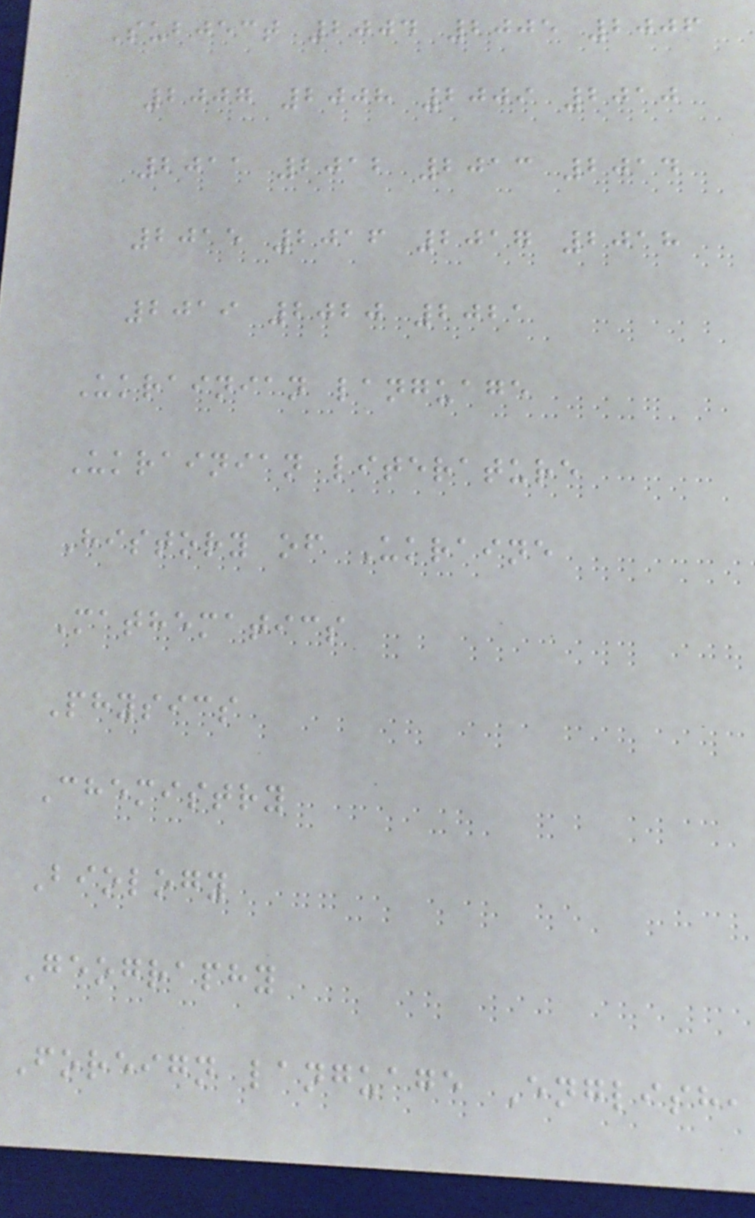Subject 2004 2005 2006
2007 2008 2009 2010
2011 2012 2013 2014
2015 2016 2017 2018
2019 2020 2021
Ukrainian language
Ukrainian literature
History of Ukraine
Mathematics
Physics
Chemistry
Biology
Geography
Foreign language English,
